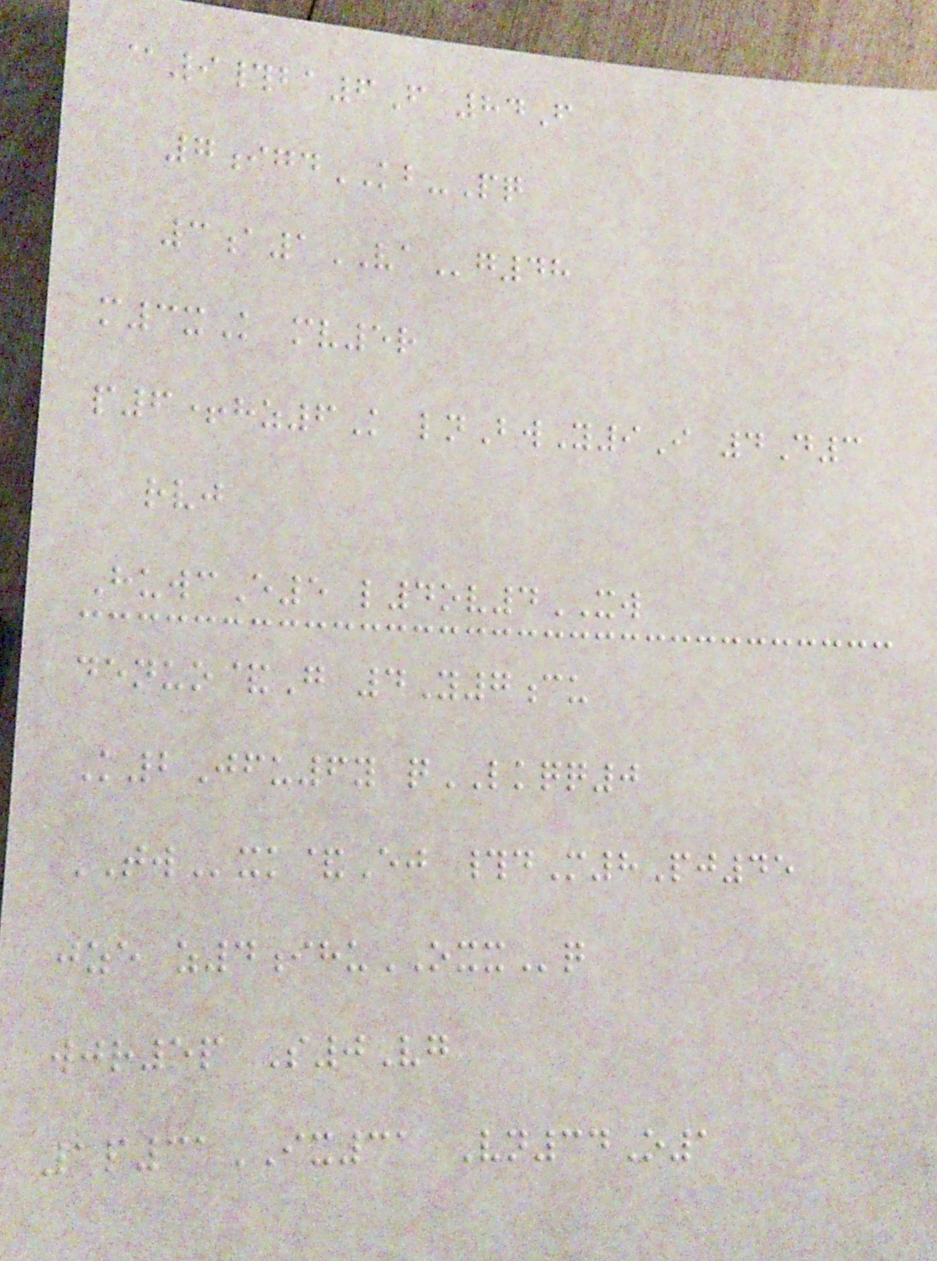@9#ba6F 84F
7igdKB-Pq
3a1VAg48
m3xK mv5r
p6+hz6K lnBwY9I 4D3
rvj
HuwcE5 l4ov4XW
denuo&G 4Y7cu
K2Jfu6y qLKQQ0
TWxk&Ej #dM8Pj45
jze z4ihuOXXq
wjr5p S0Vg
1p31IX31 Vn34O1
